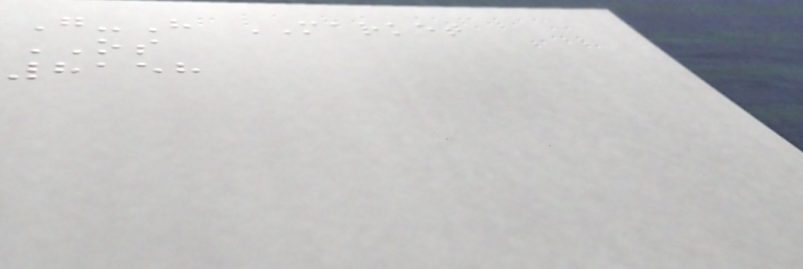G-H MARKET
OS
8158
